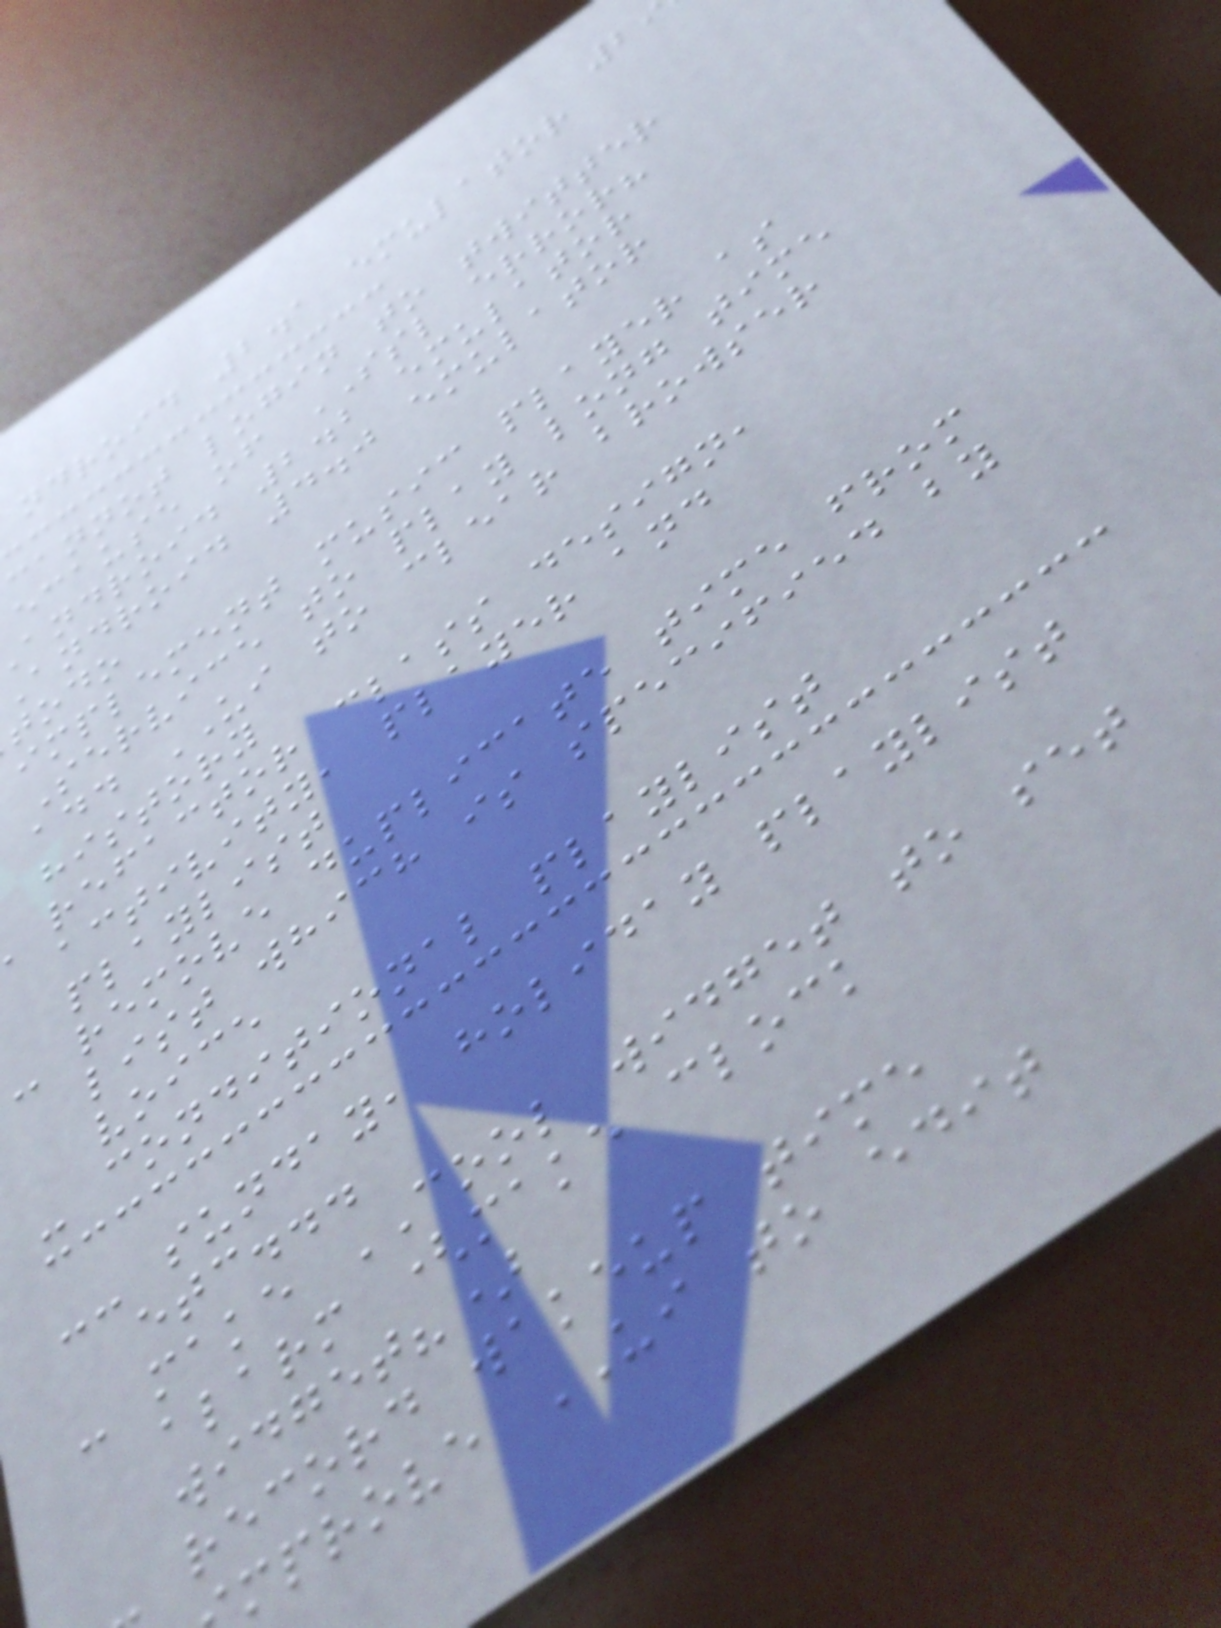ndroid 2.1 emulator
cannot login to twitter
ecause of SSL error?
android 2.2 emulator
android 4.0 emulator
todo
implement music player as
Service to play long time
add UI to clear browser
history
refactor class design,
activity, player and
playlist
- remove duplicate time from
list which is specified by
voice
- conditional playlist
-- sunday, holiday playlist
etc...
- make COOL widget to set
alarm (make clock
widget?)
record wakeup time
mprove UI to edit
